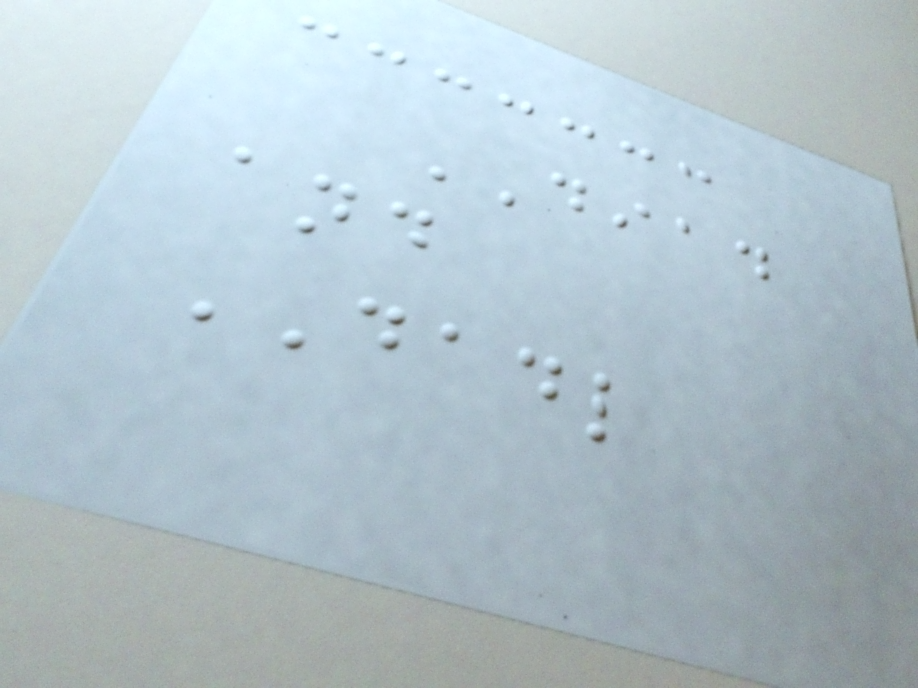DIAD
and
DADL
